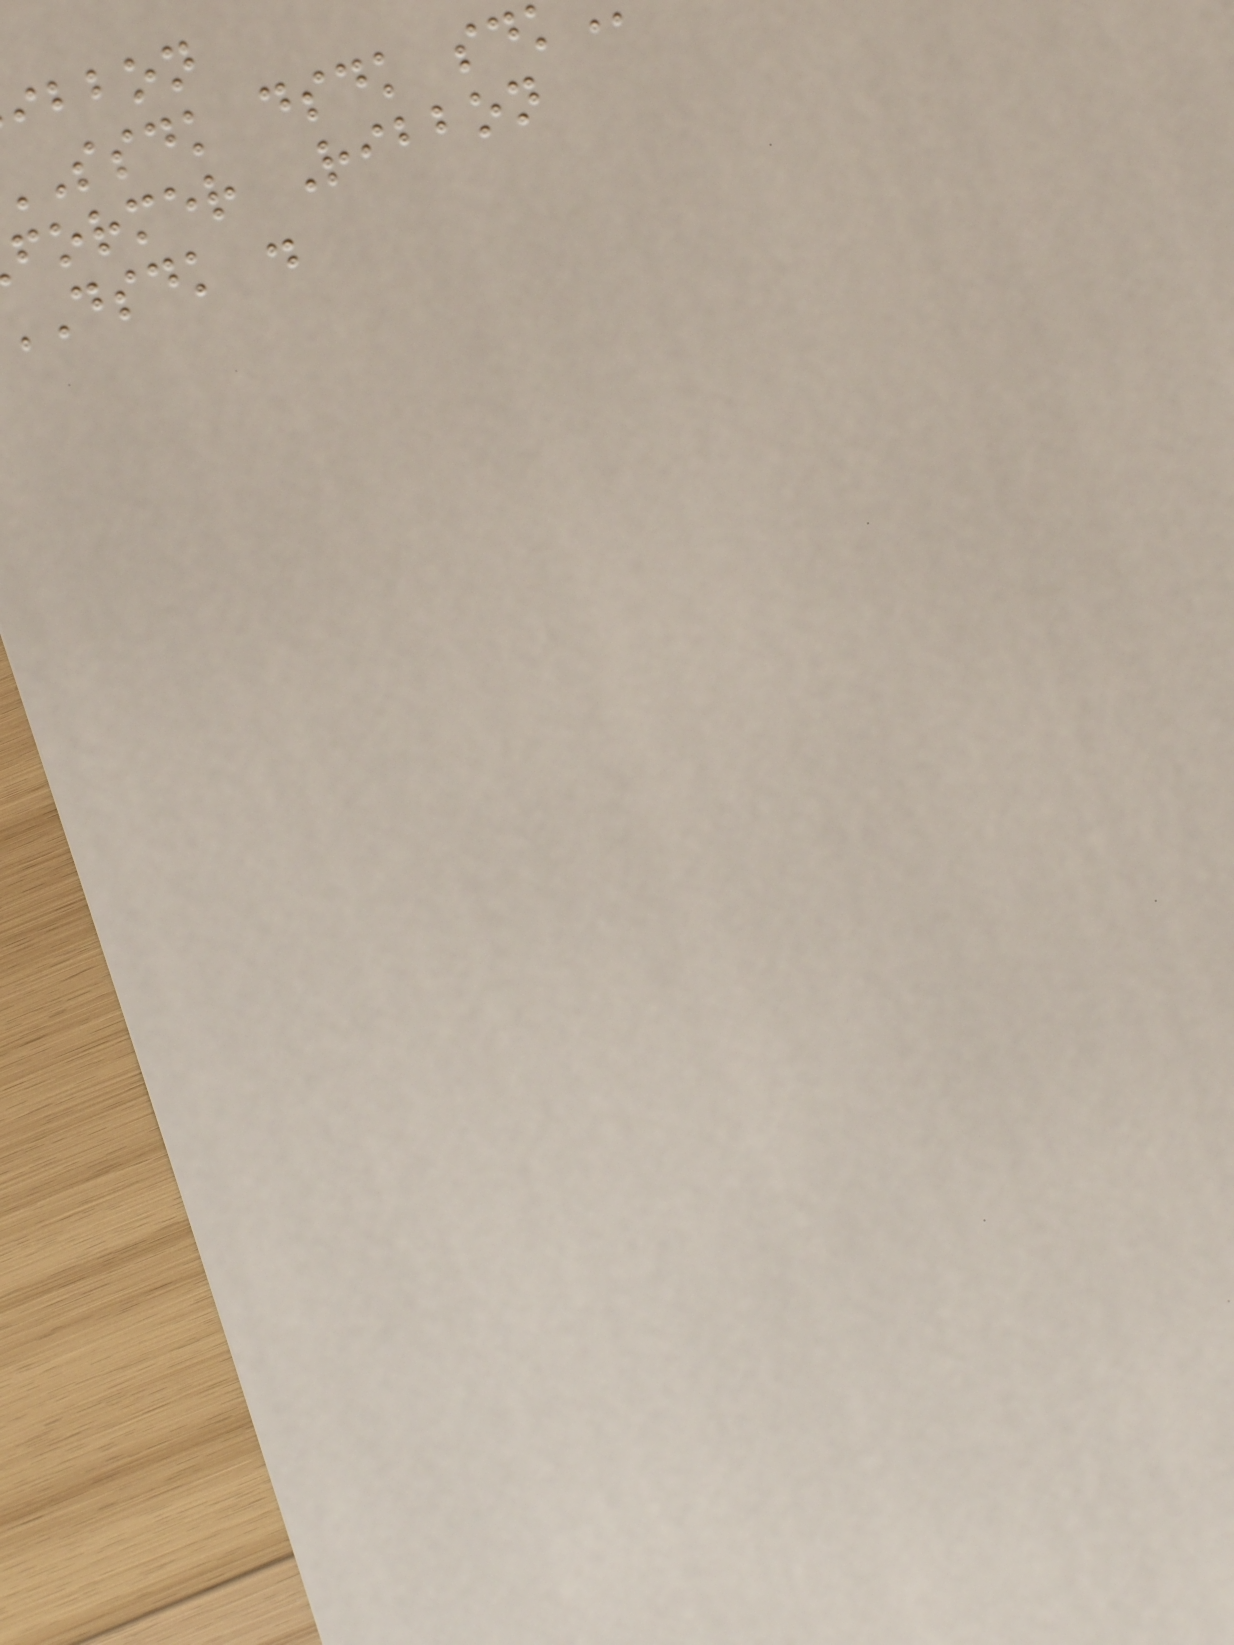ibbon
ssdk dsdk
former Ribbon
dsdk .
